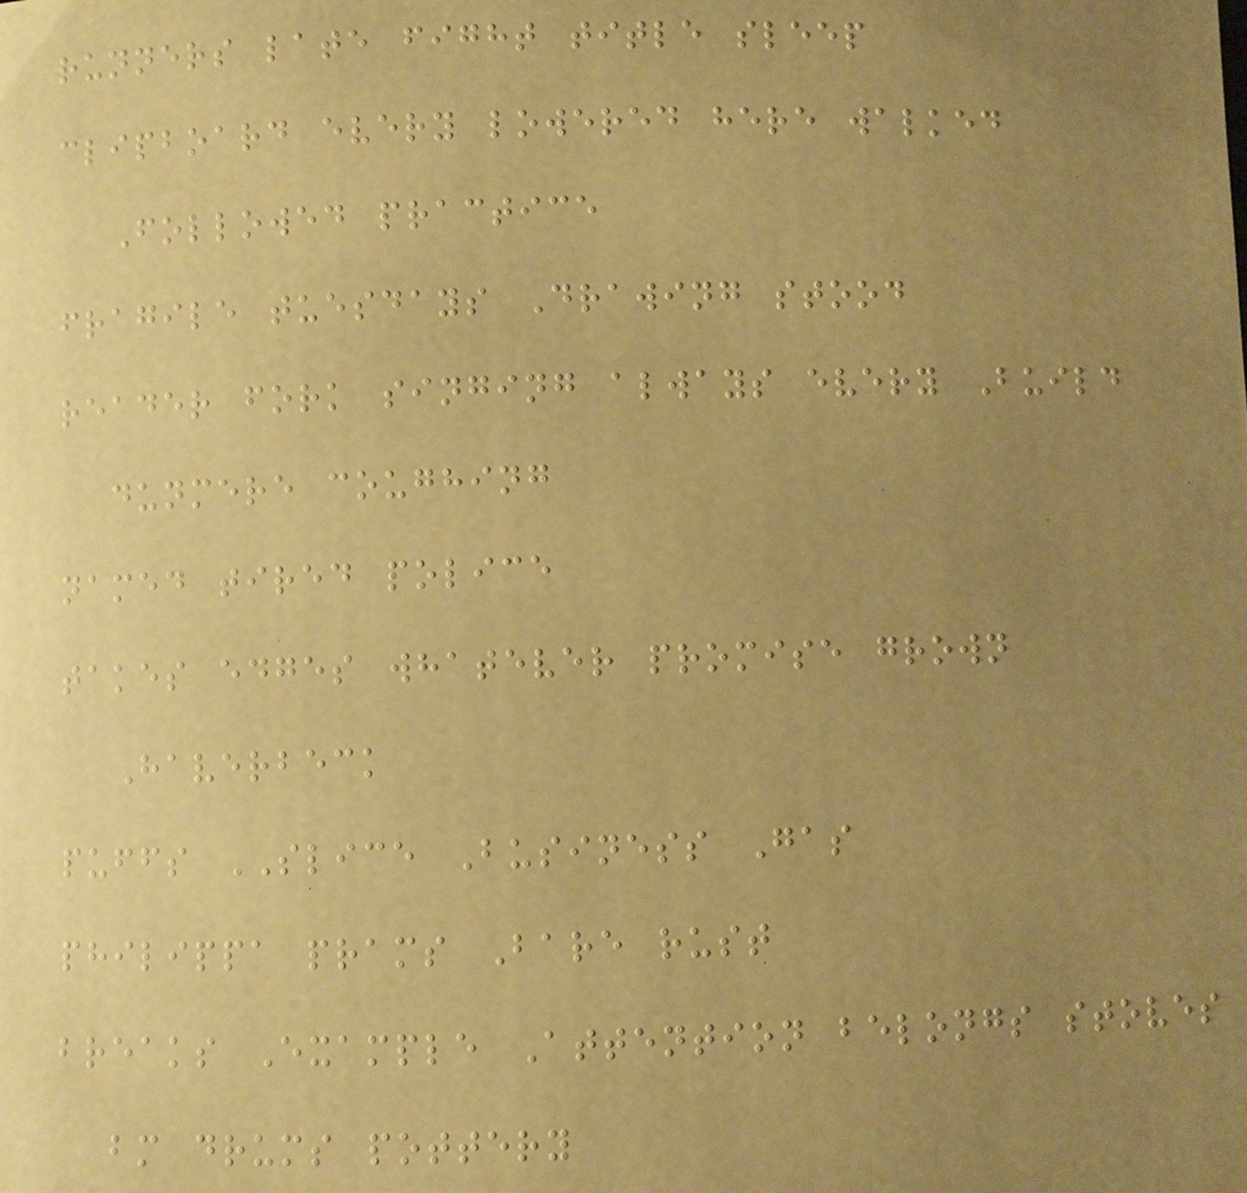runners late fight title sleep
clipboard every lowered here walked
Followed practice
fragile tuesdays Drawing stood
reader fork singing always every Build
dunmere coughing
named tired police
takes edges whatever promise grown
Haverbeck
puffs SLICE Business Gas
philippa prams Bare rust
breaks Example Attention belongs stoves
bm drums pottery
